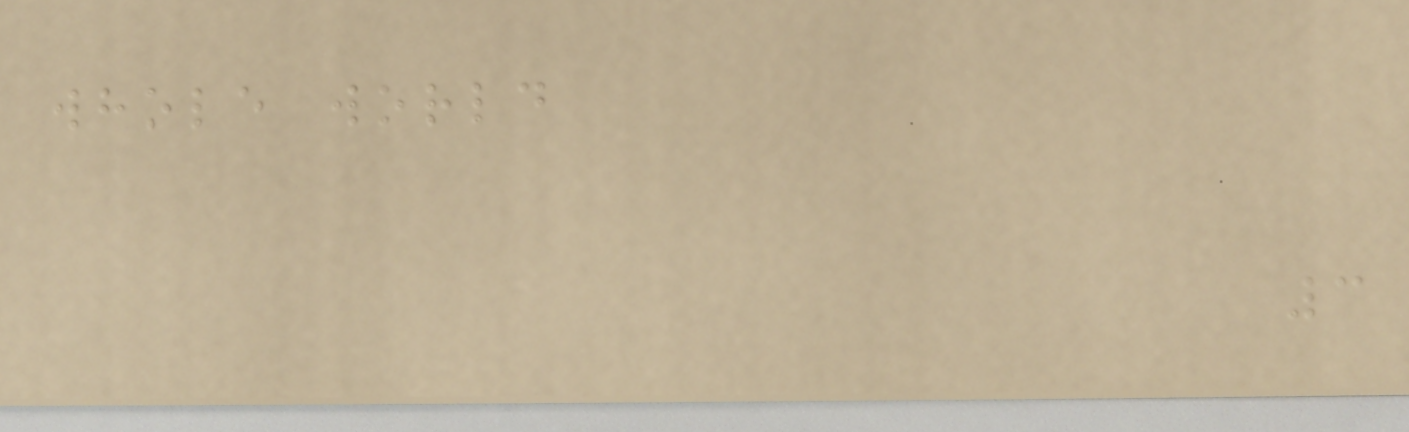whole world
3
